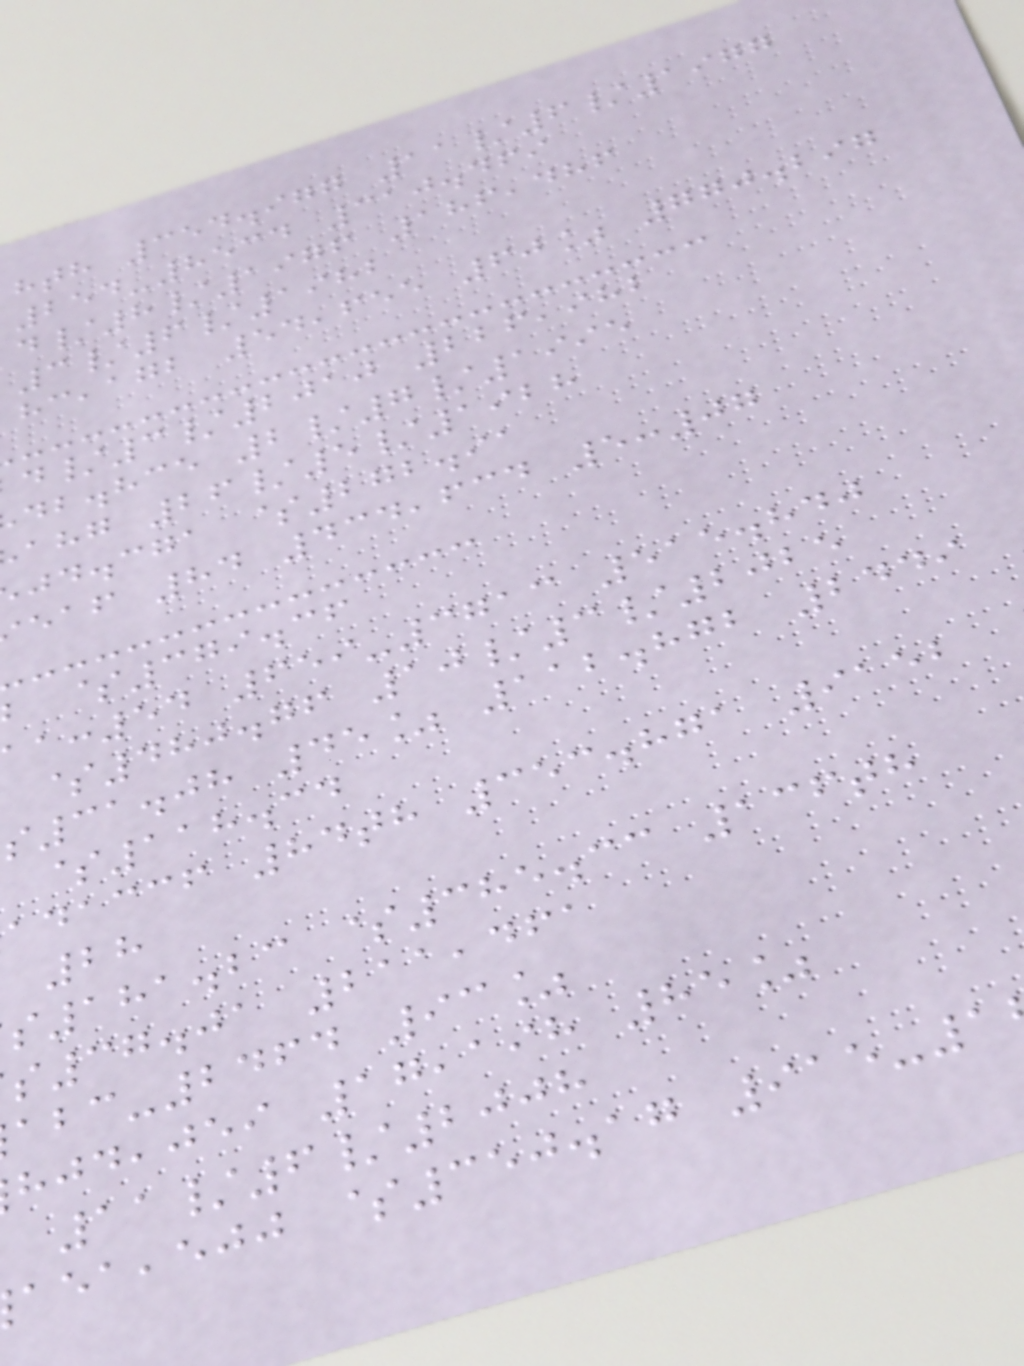hth 354.977 11/6/1977
254-8534 310.469
/8/1976 186,486
3/6/1982
,agb 54,655 60% 770.297
/3/2010 226,982
db.hce 2/7/1995
ahg 26/5/1928
jd.cga $272.91
eaf 84 434,634 5:07
$379.36
:54 659-3713 515.840
$480.76 10/3/2025
31.08 45% 112.872 2449
$118.34
adaccf 84th 353.871 9152
28
181.23 $385.33 136th
37.01 211,461
-2464 93%
,jei 17,198 85%
11/6/2008
,ejj $350.17 915-1
